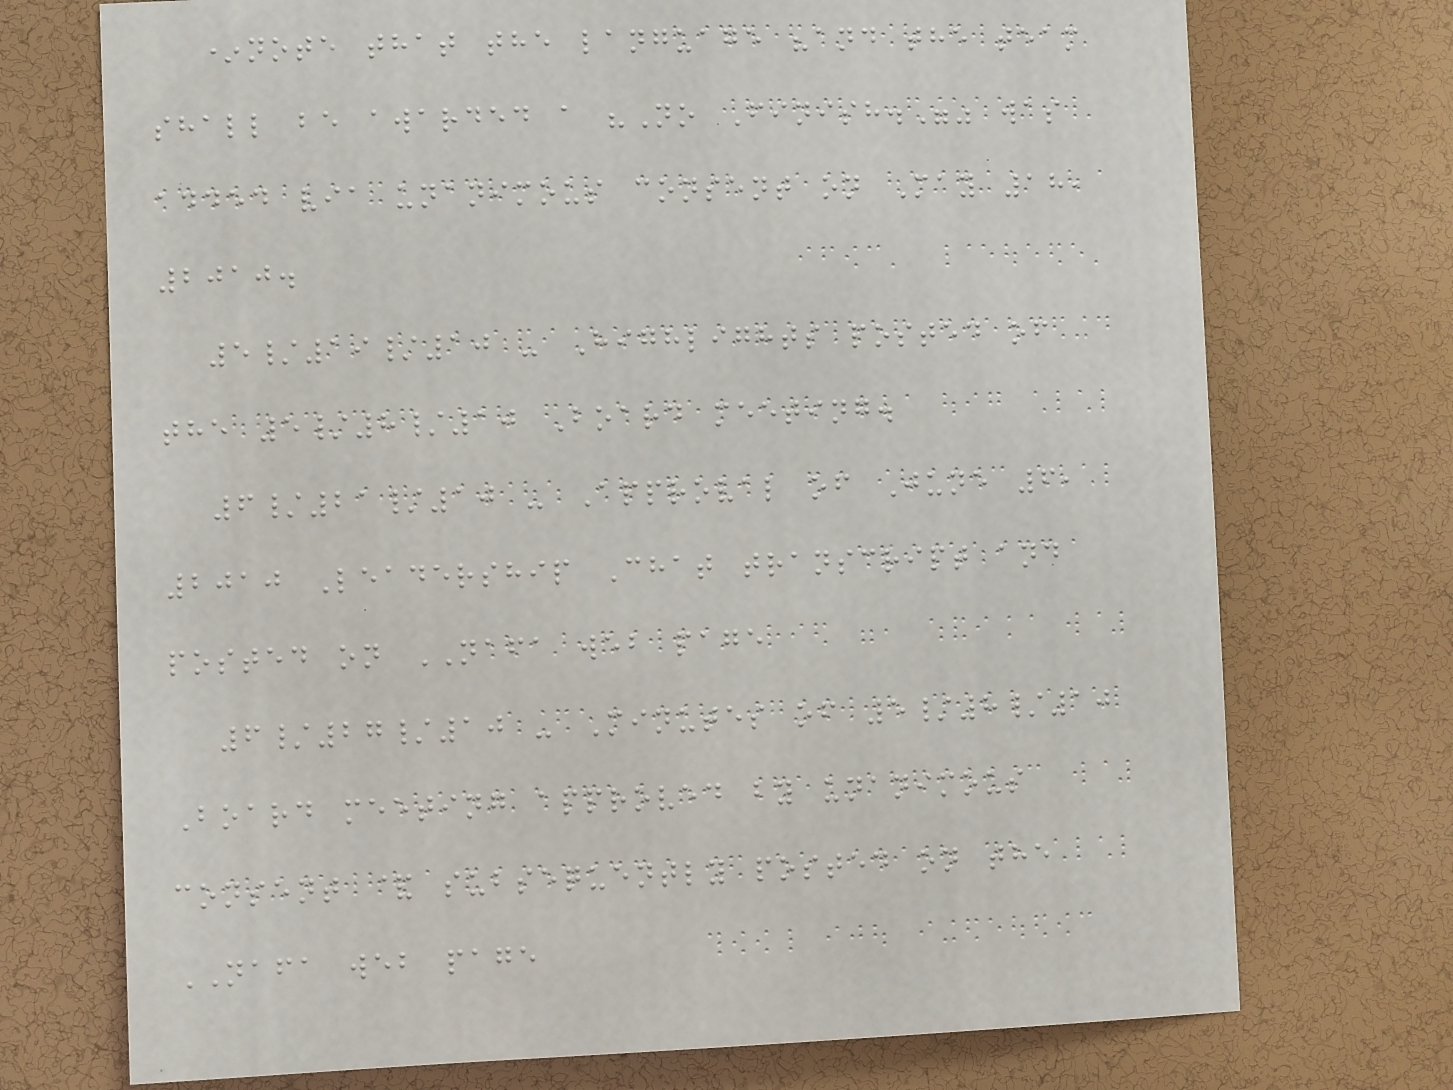*note that the language "and the team
shall be awarded a "No Finish."" was
added via unanimous consent on May 18,
2010.
5/19/10 - Highlights posted of
the 5/8/10 Board meeting.
6/21/10 - Approval of June 6,
2010 Leadership Chat transcript and
posted on NAFA web page
6/27/10 - Minutes of 5/8/10
Board meeting approved by unanimous
consent & subsequently posted on the
NAFA web page
